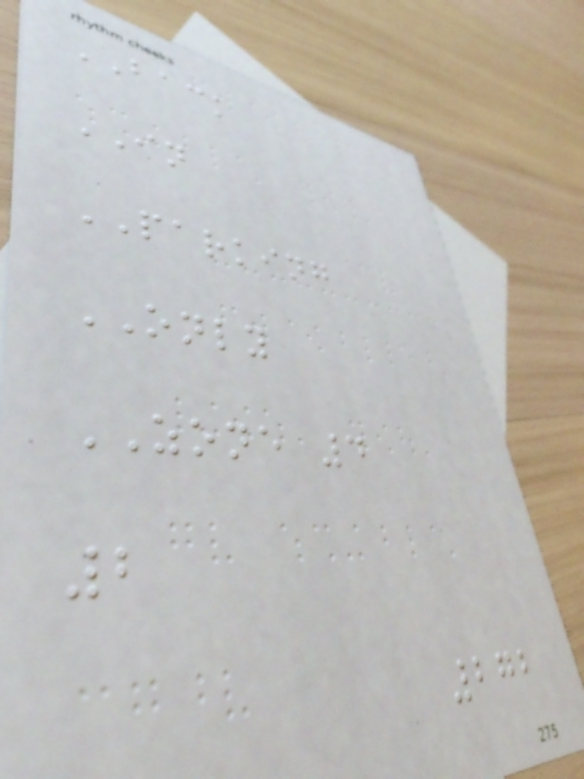BACK
IN
PARKING
ONLY
ZONE 4
2
272
